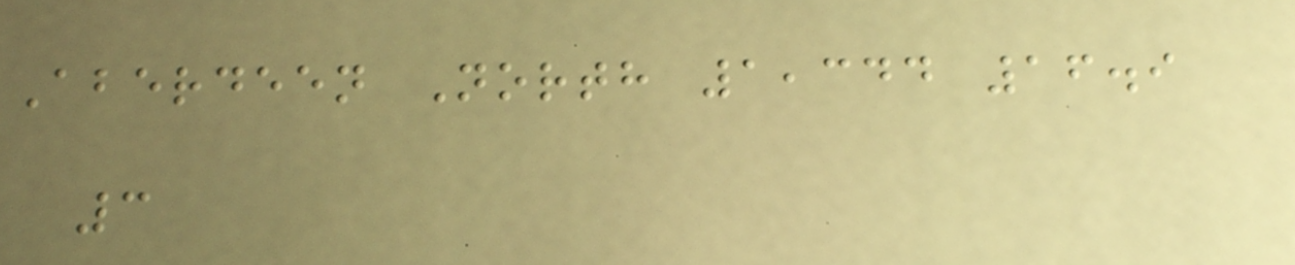Aberdeen North 1,344 16.9
3
